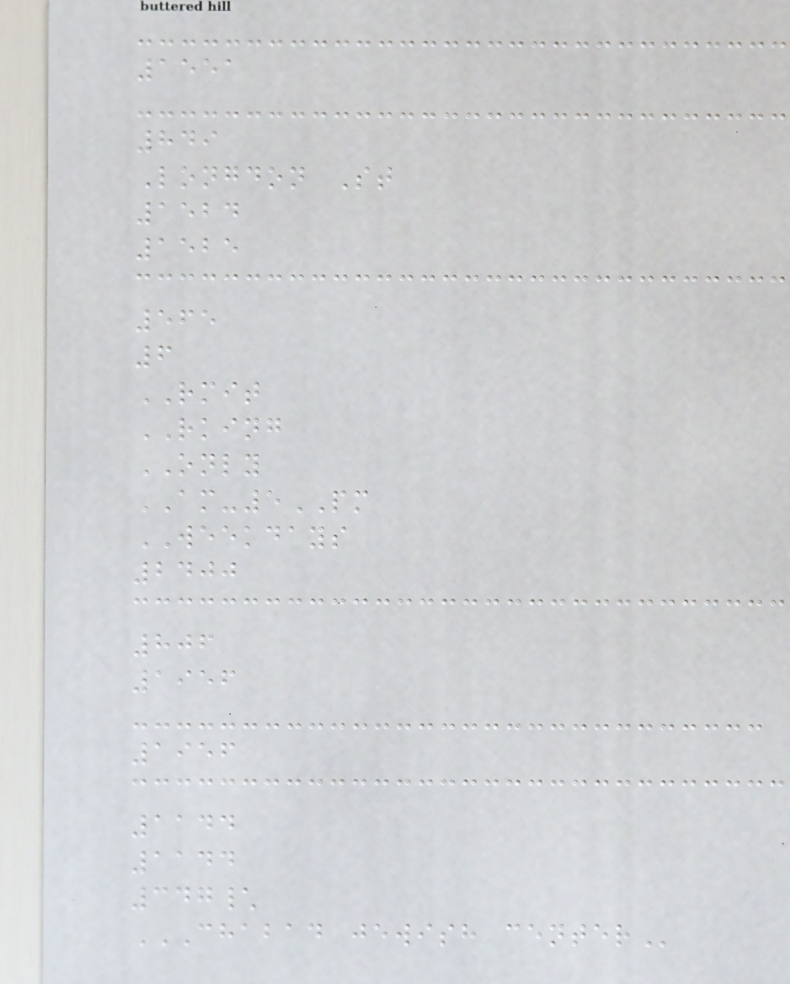1551
849
Longdon St
1524
1525
565
6
RMIT
RKING
ONLY
AM-5PM
WEEKDAYS
2400
806
1956
1956
1144
1144
347\
CHABAD JEWISH CENTER
